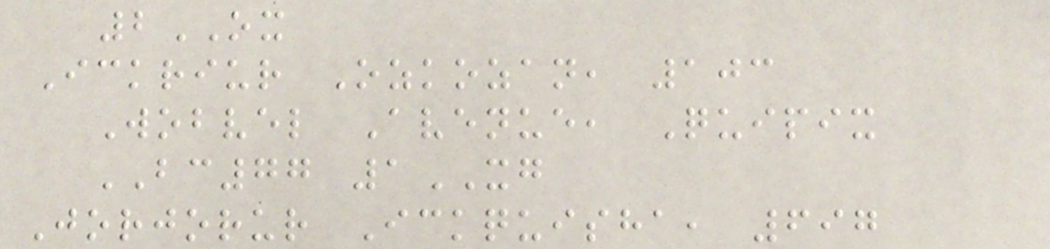2OX
Ickriur Ozkozan, 103
Wobvel Avenue, Quipix
BC77 1XG
Jorjorur Ickquisha, 697
